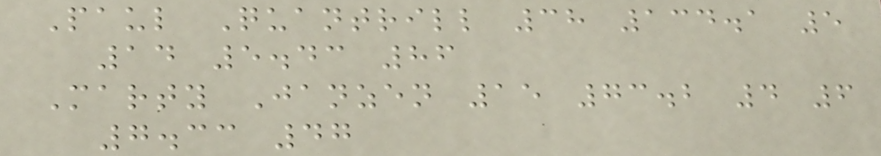Paul Quantrill 38 134.1 5
14 5.43 86
Marty Janzen 15 73.2 4 6
7.33 47
